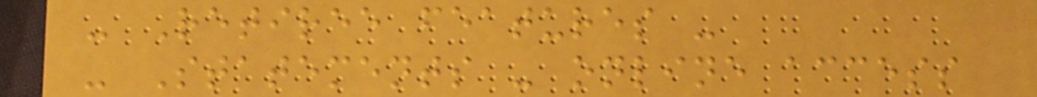- Retiree features -
- Statements - online access
